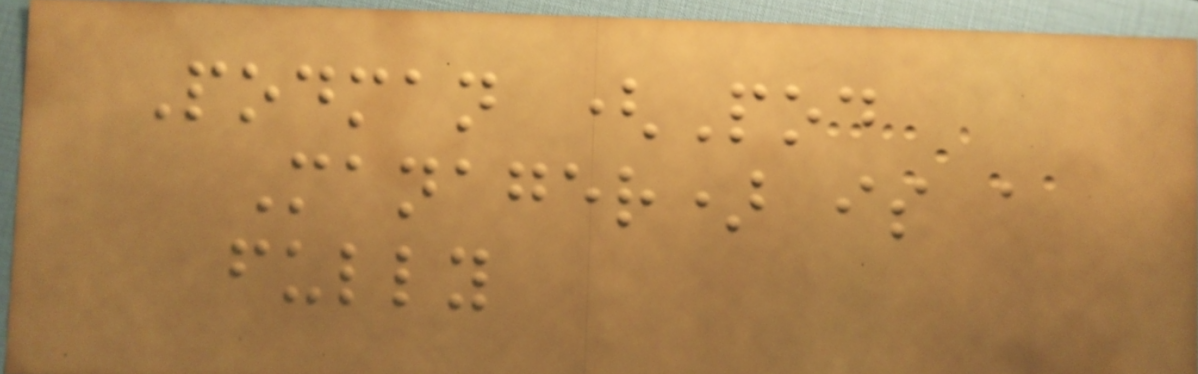Podman (Pod
Manager) is a
fully
